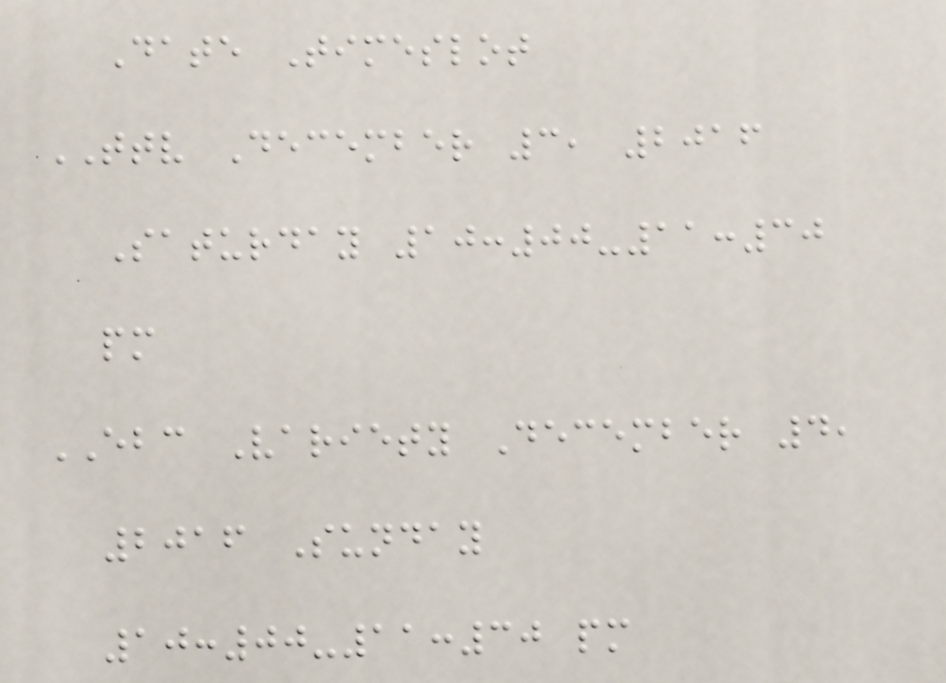Date Timeslot
TTV December 3, 2016
Saturday 10:00-11:30
pm
EBC Variety December 4,
2016 Sunday
10:00-11:30 pm
